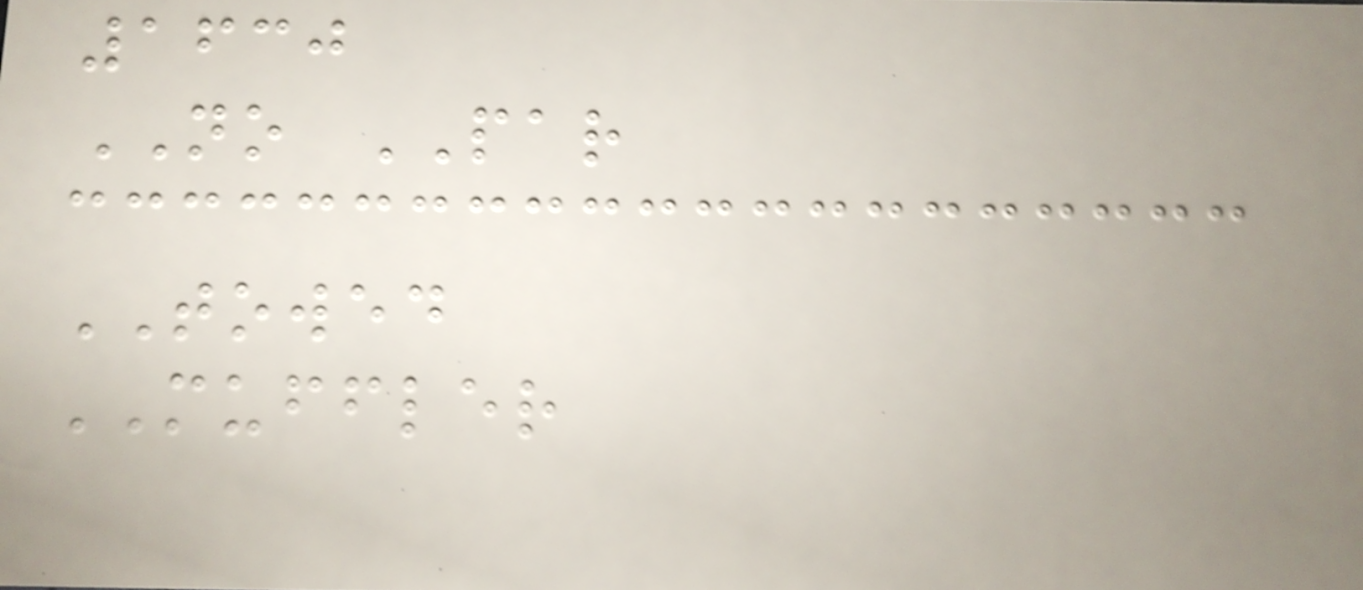1630
NO PAR
TOWED
MUFFLER
